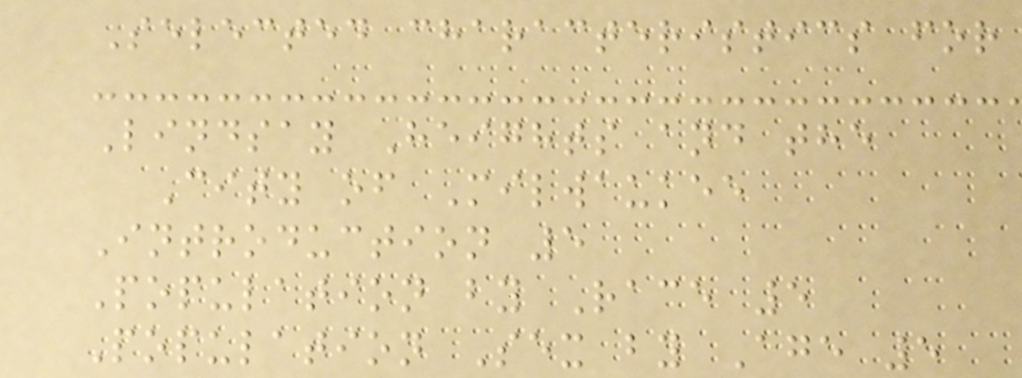Selected characteristics for
Lindsay Heights and the
City of Milwaukee
Introduction 5
Population by Race 5
Population Sex by Age 5
